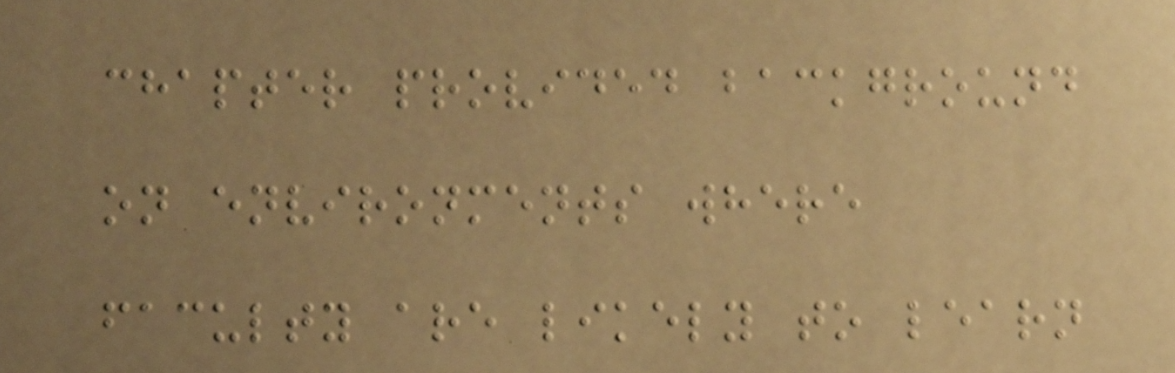chapter provided background
on environments where
faculty are likely to learn
